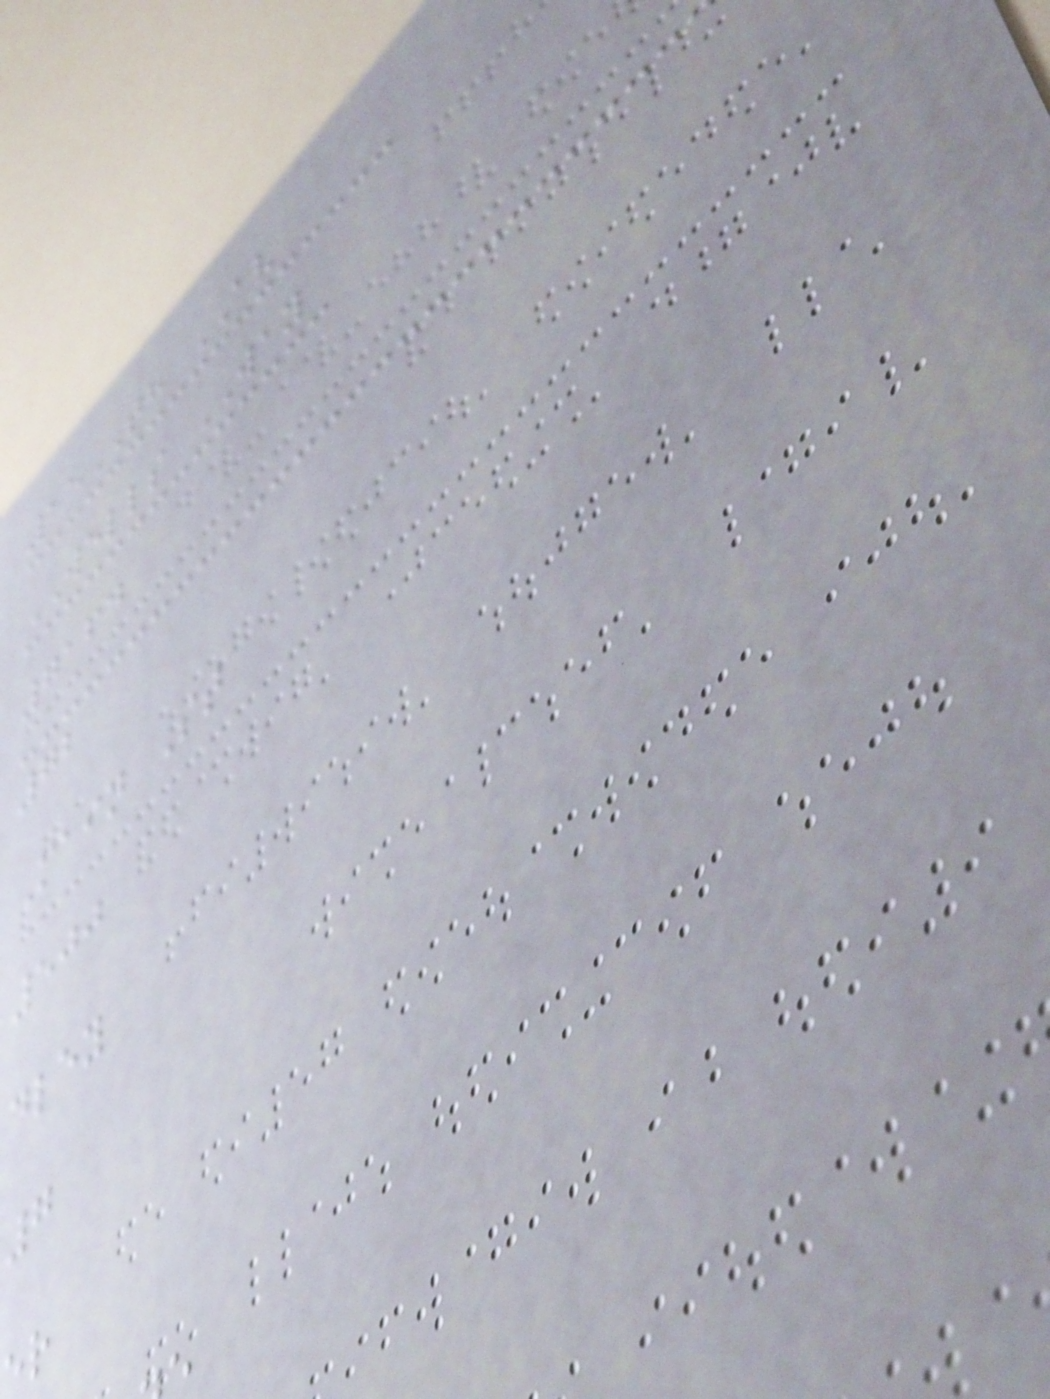15TH AV
WELLS WAY
7164
72
Main St
500
dley
7
